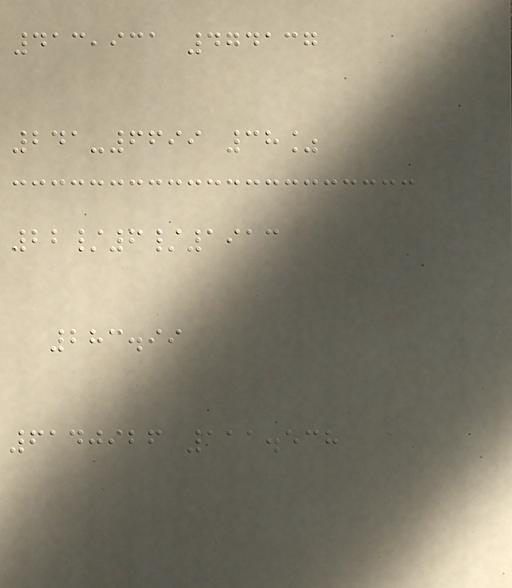413,931 474137
241-6699 38%
22/6/1913
283.99
6140926 111.538
